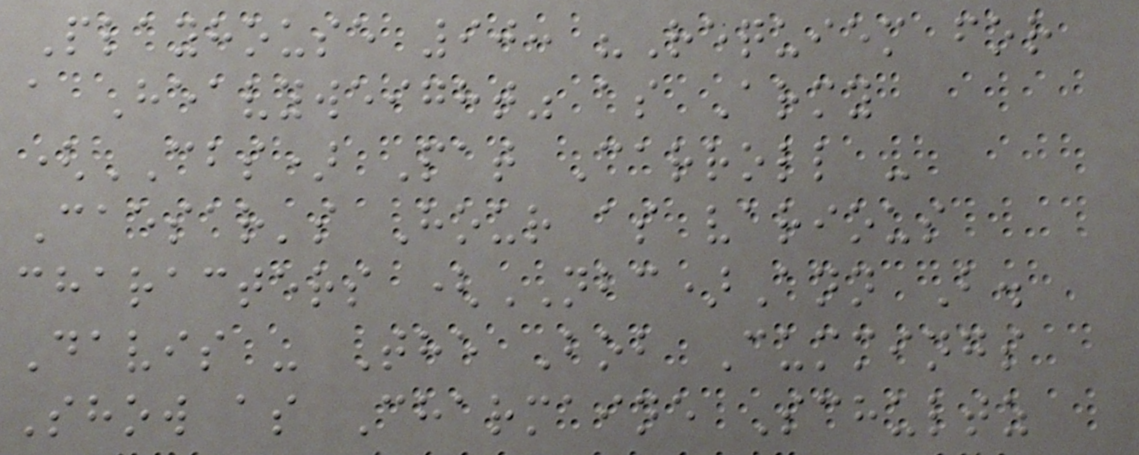Playhouse 90: "Requiem for
a Heavyweight" as Army
(CBS) Pat Carroll -
Caesar's Hour as various
characters (NBC)Ann B.
Davis - The Bob Cummings
Show as Charmaine Schultz
